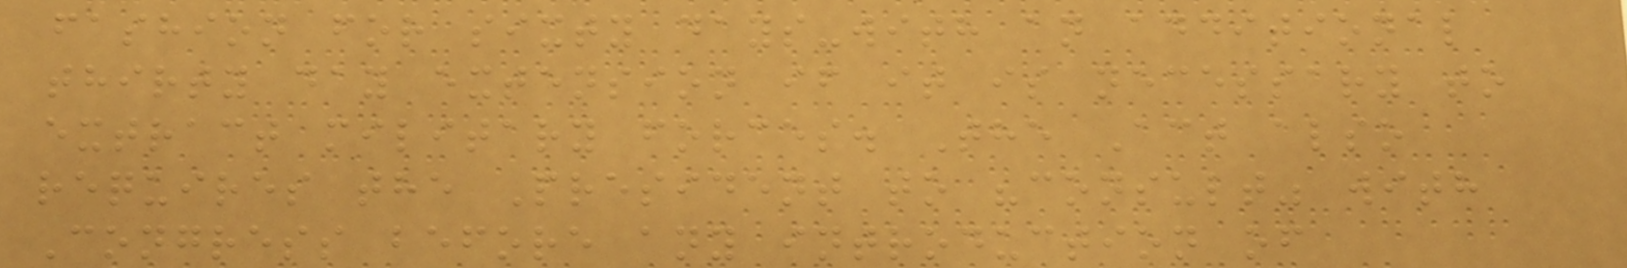fashion for sixty days-with an additional
thirty day extension if it is necessary to
extract military forces. The Act also
requires the President to "consult" with
Congress before any introduction of
